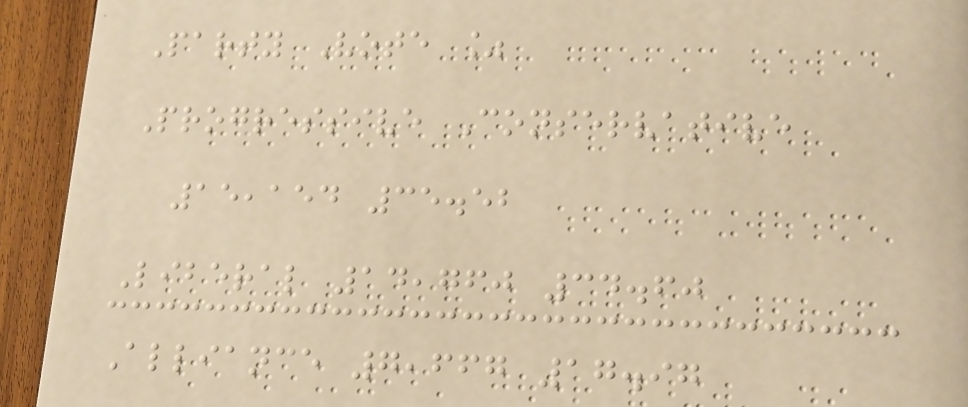Party Vote %
Progressive Conservative
15,154 35.52
Liberal 14,760 34.60
Alliance 7,667 17.97
